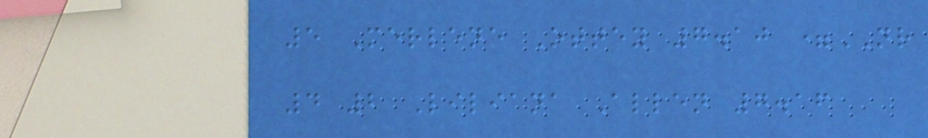5 Merlene Ottey 7.10 =NR
4 2 Liliana Allen 7.16
